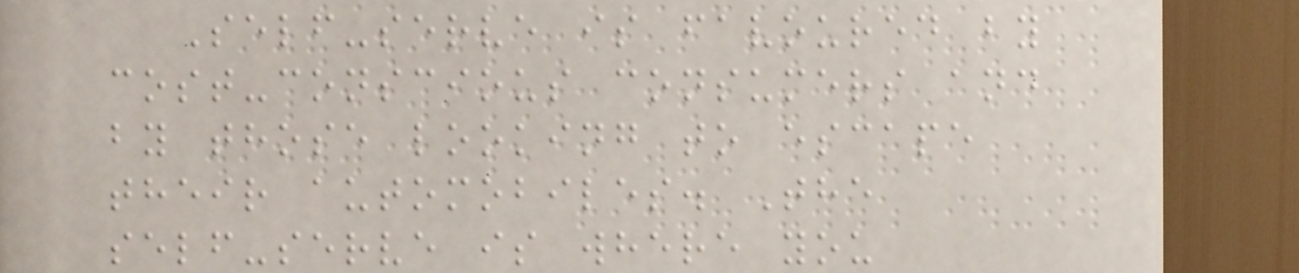Self-serve is favoured by
cost-conscious consumers and
by those looking to escape
their automobiles. The
self-serve is where you
